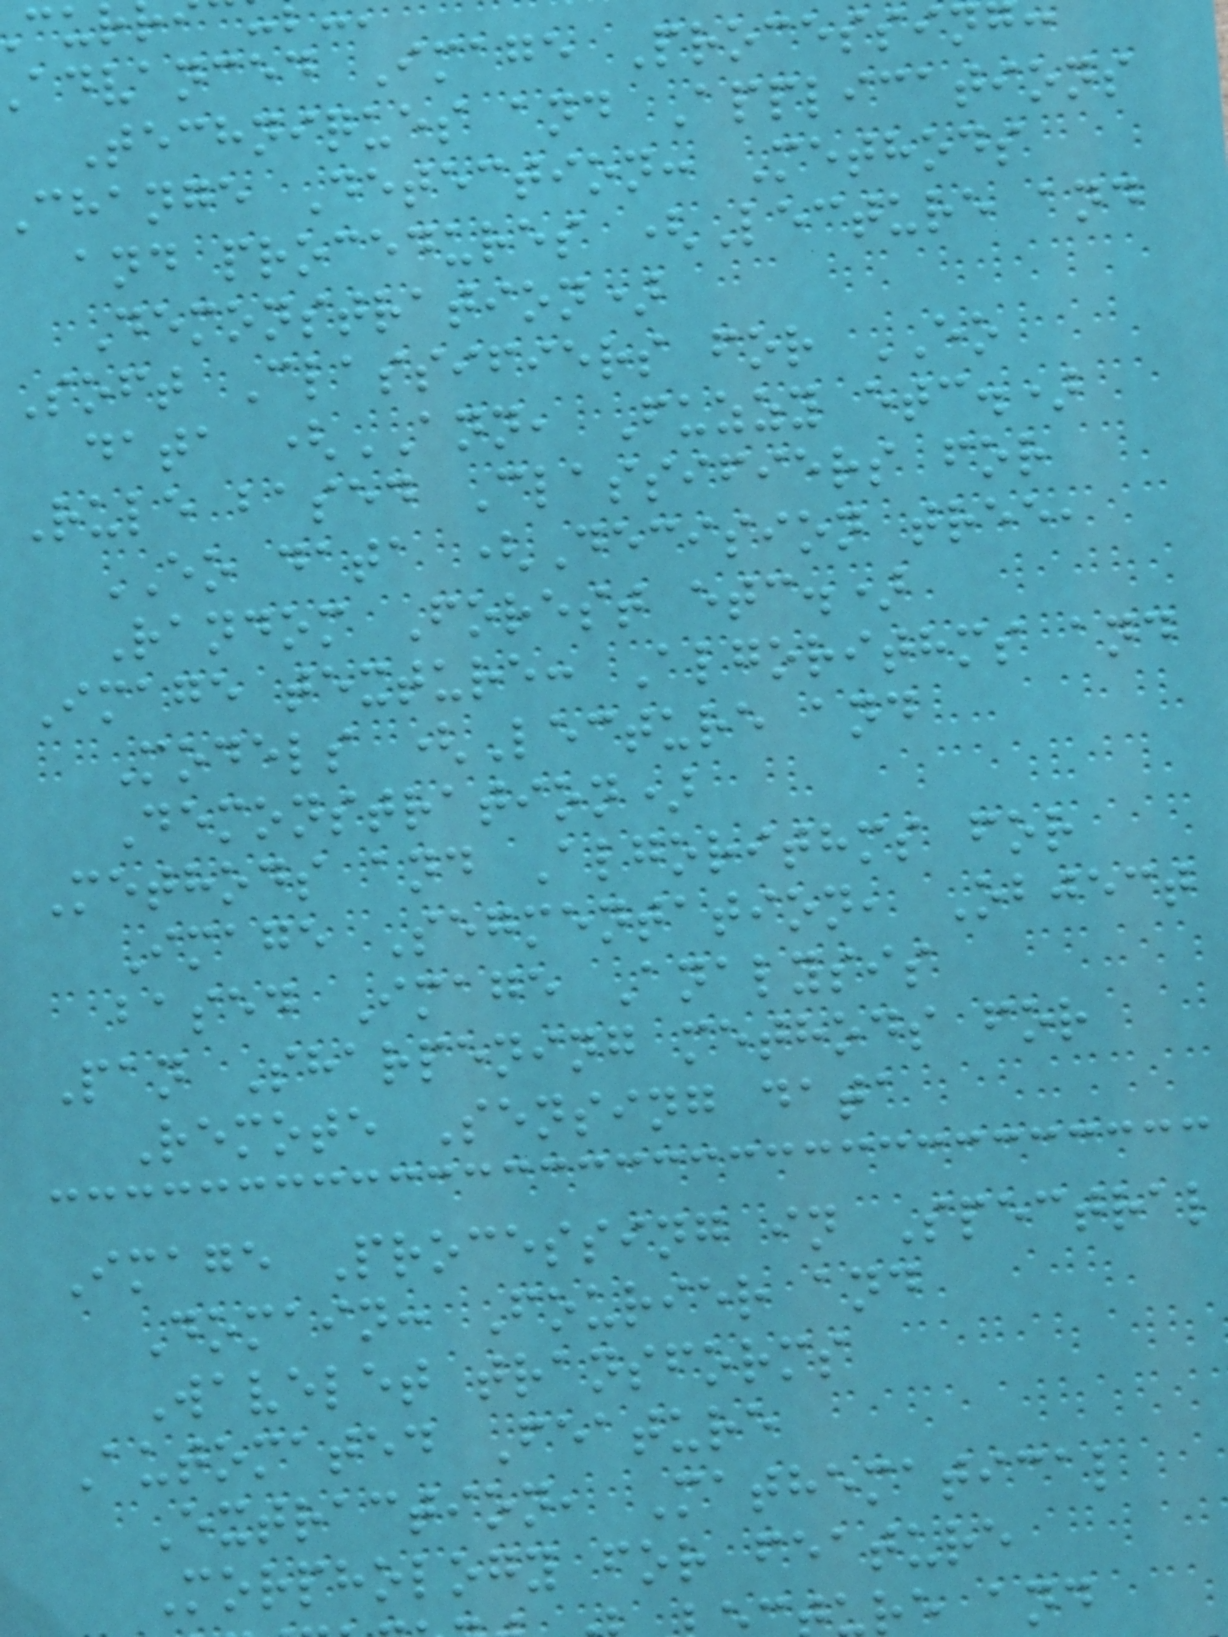advanced Image Processin
Techniques and Applications
change Detection: Methods
and procedures (Lecture and
Demonstration)
Soft Classifiers for EO
data (ANN, Fuzzy etc.)
Rule based Classifiers for
EO data (Decision tree,
Random Forest etc.)
Image texture: Algorithms and
Models (Lecture and
Demonstration)
Methods and Algorithms for
Image Segmentation, Object
based Image Analysis
Pan Sharpening methods for
Remote Sensing data
Image Processing in Spectral
Domain: Fourier and
Wavelet transforms
Automated Feature
Extraction, Mathematical
Morphology for feature
